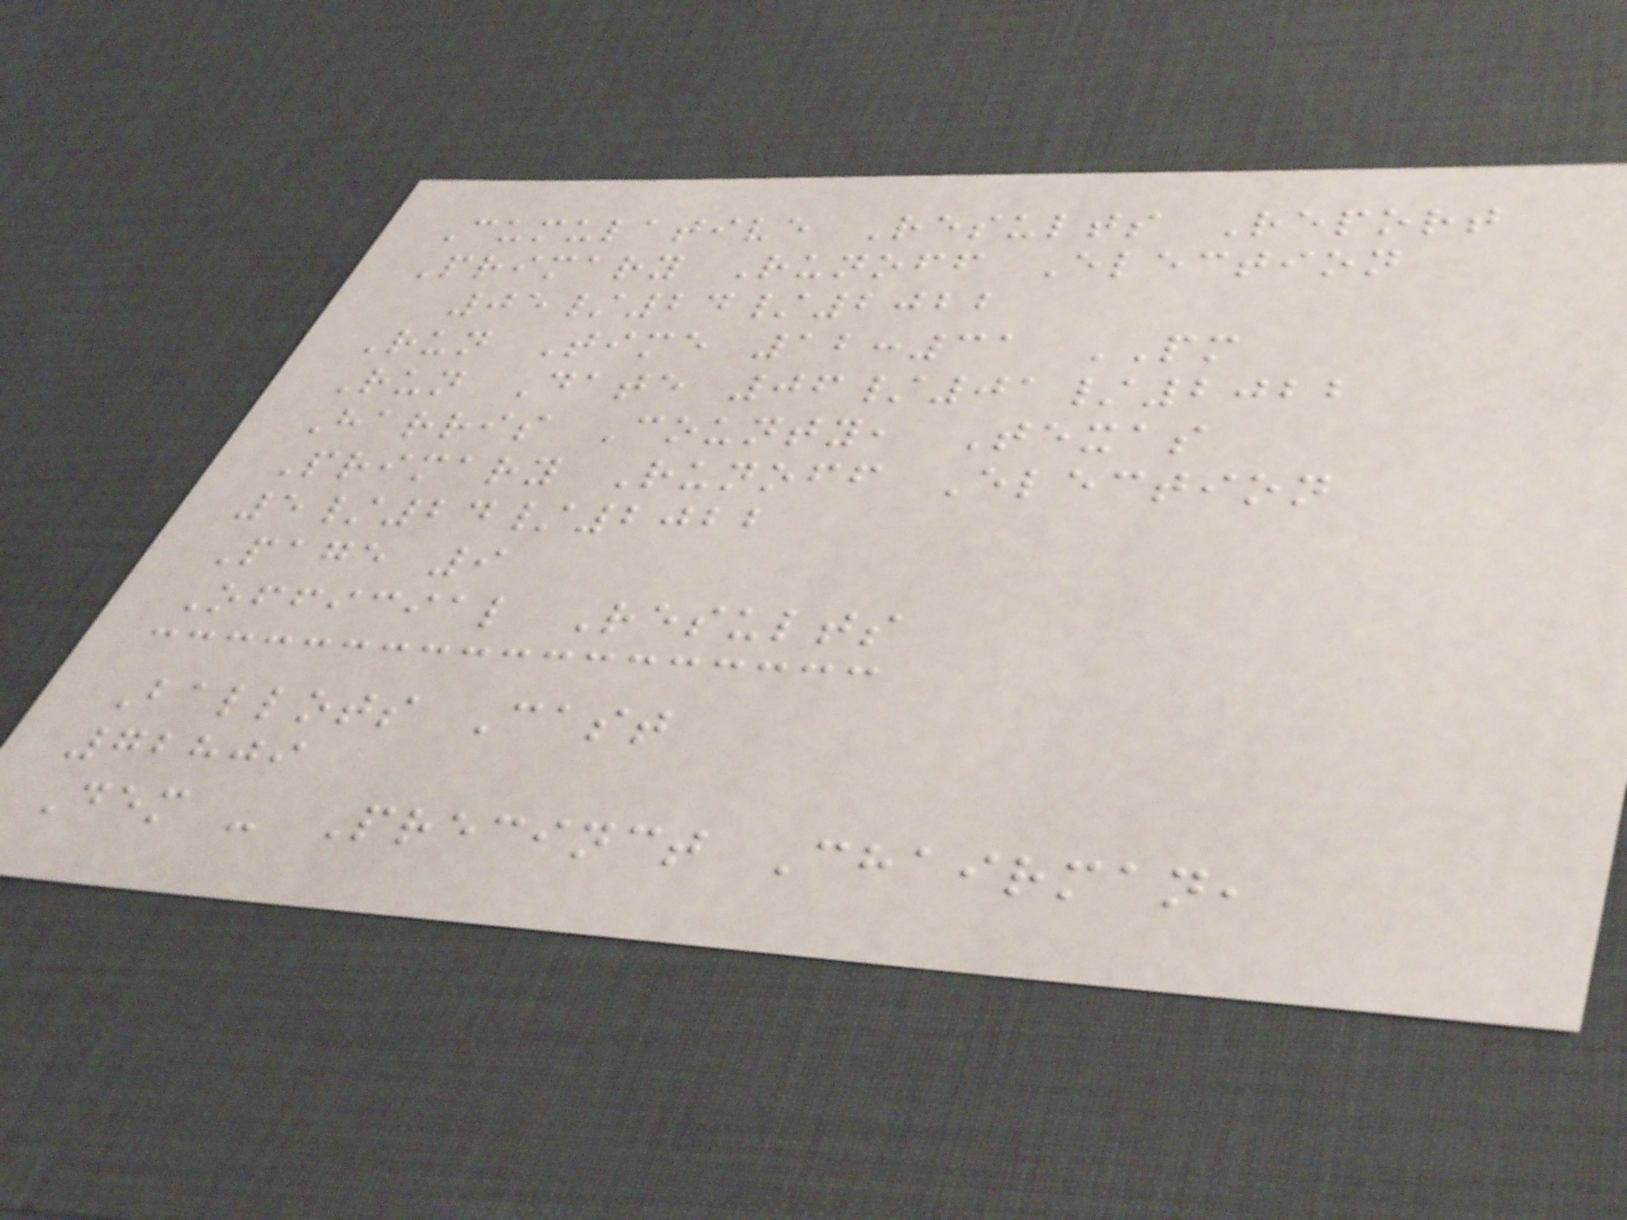Cumulative Results Report
Primary Runoff Election
05/24/2022
Run Time 12:31 PM
Run Date 06/01/2022
Harris County, Texas
Primary Runoff Election
5/24/2022
Page 9
Official Results
Ballots Cast
72809
Dem - Precinct Chairman,
